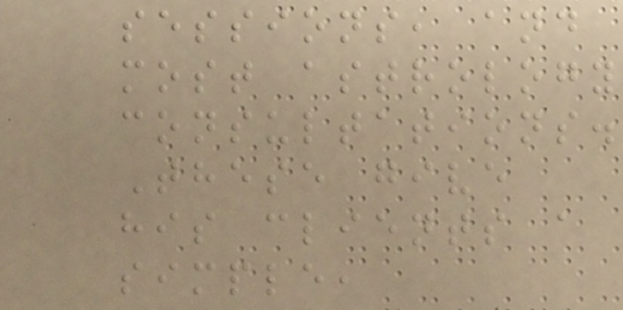sessions, and
most astrology
consultations.
These give
his clients a
simple,
